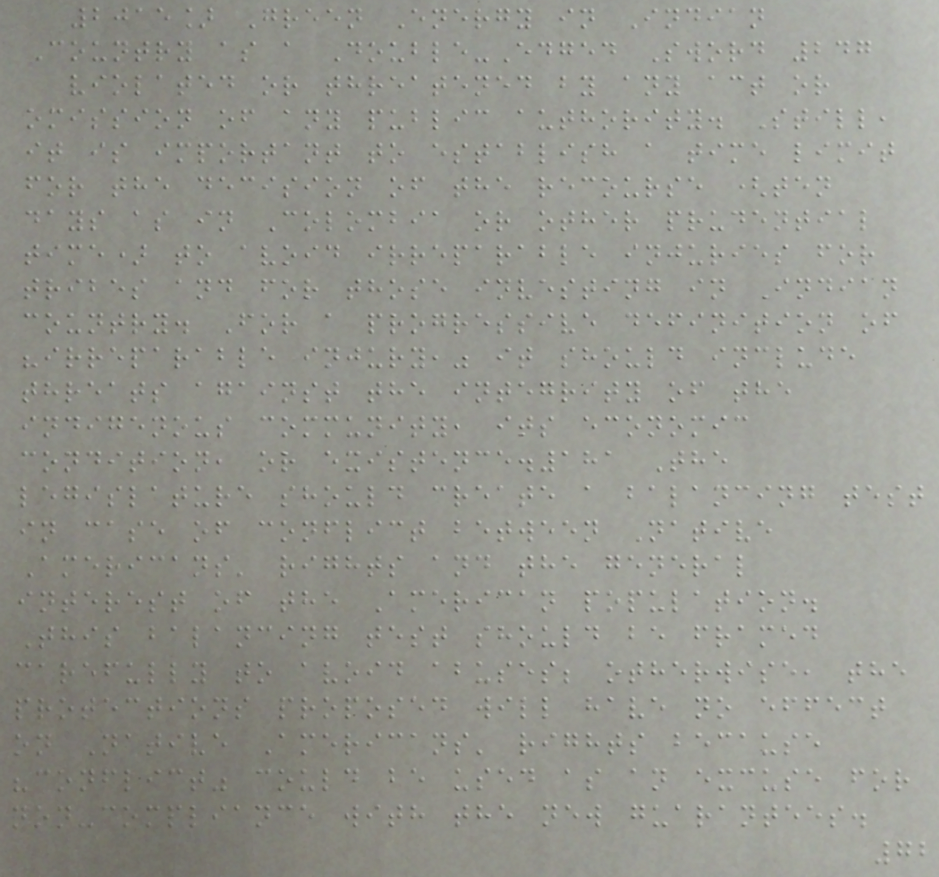2015] Green Energy in Indian
Country as a Double-Edged Sword 247
violated or threatened by any act or
omission of any public authority. Still,
it is important to establish a time limit
for the decision of the recourse (ten
days as in Colombia or other prudential
time) to avoid irreparable injuries for
tribes and for those investing in Indian
country. For a progressive definition of
"irreparable injury," it should include
threats against the integrity of the
indigenous community, its economic
condition, or existence.181 The
legislature should create a balancing test
in case of conflict between Native
Americans' rights and the general
interest of the American population.
This balancing test should be framed
carefully to avoid abuses; otherwise, the
protections proposed will have no effect
on Native Americans' rights because
"conflict" could be used as an excuse for
non-compliance with the new guarantees.
72
